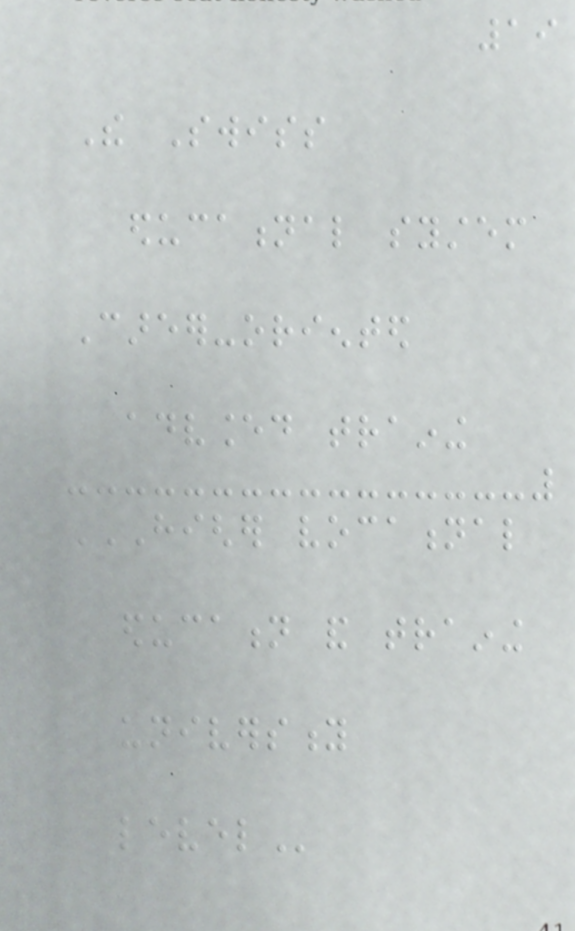19
The Swiss
educational system
Career-oriented
advanced training
HIGHER VOCATIONAL
EDUCATION AND TRAINING
UNIVERSITY
LEVEL
